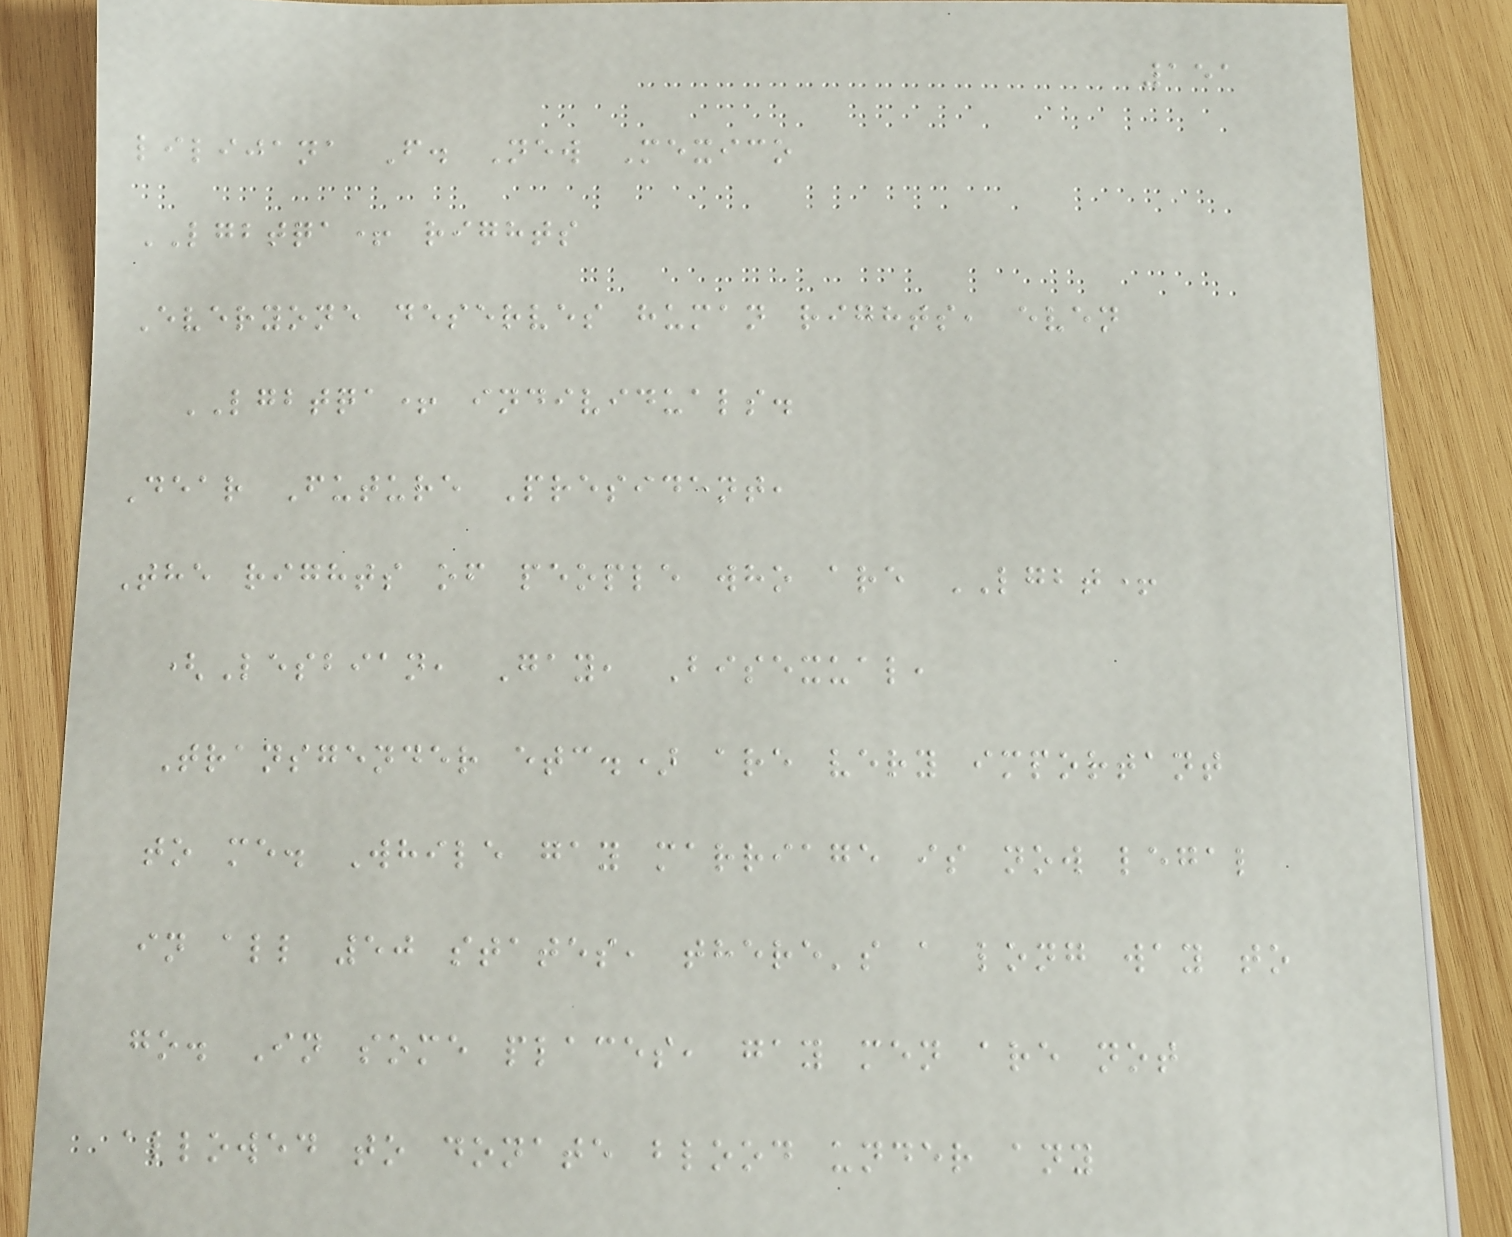151
lilijana F. New Mexico
LGBTQA+ rights
Everyone deserves human rights, even
LGBTQA+ individuals.
Dear Future President,
The rights of people who are LGBT+
(Lesbian, Gay, Bisexual,
Transgender etc.) are very important
to me. While gay marriage is now legal
in all 50 states, there's a long way to
go. In some places, gay men are not
allowed to donate blood under any
